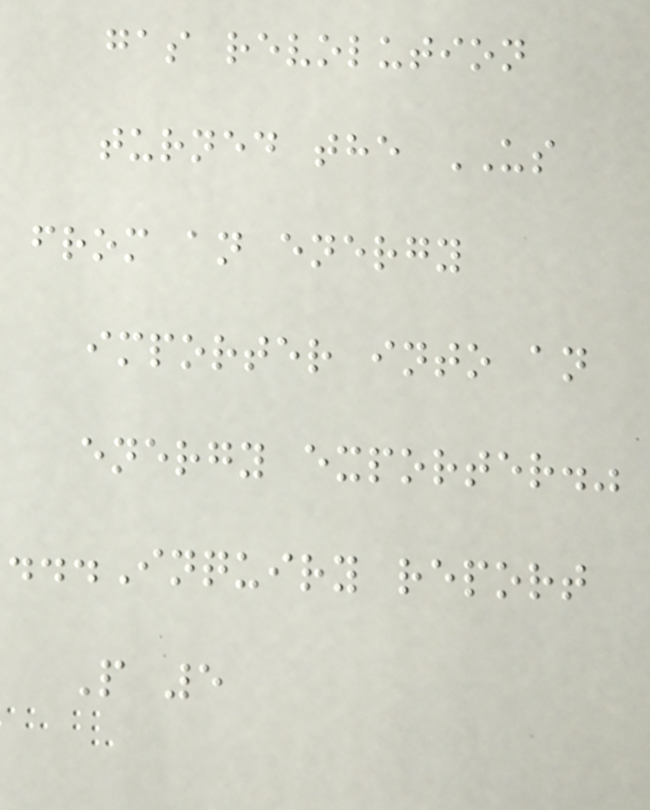gas revolution
turned the US
from an energy
importer into an
energy exporter."
...Inquiry report
P 5
